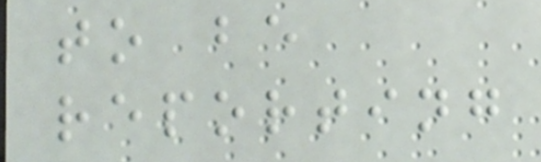to be
reporting
